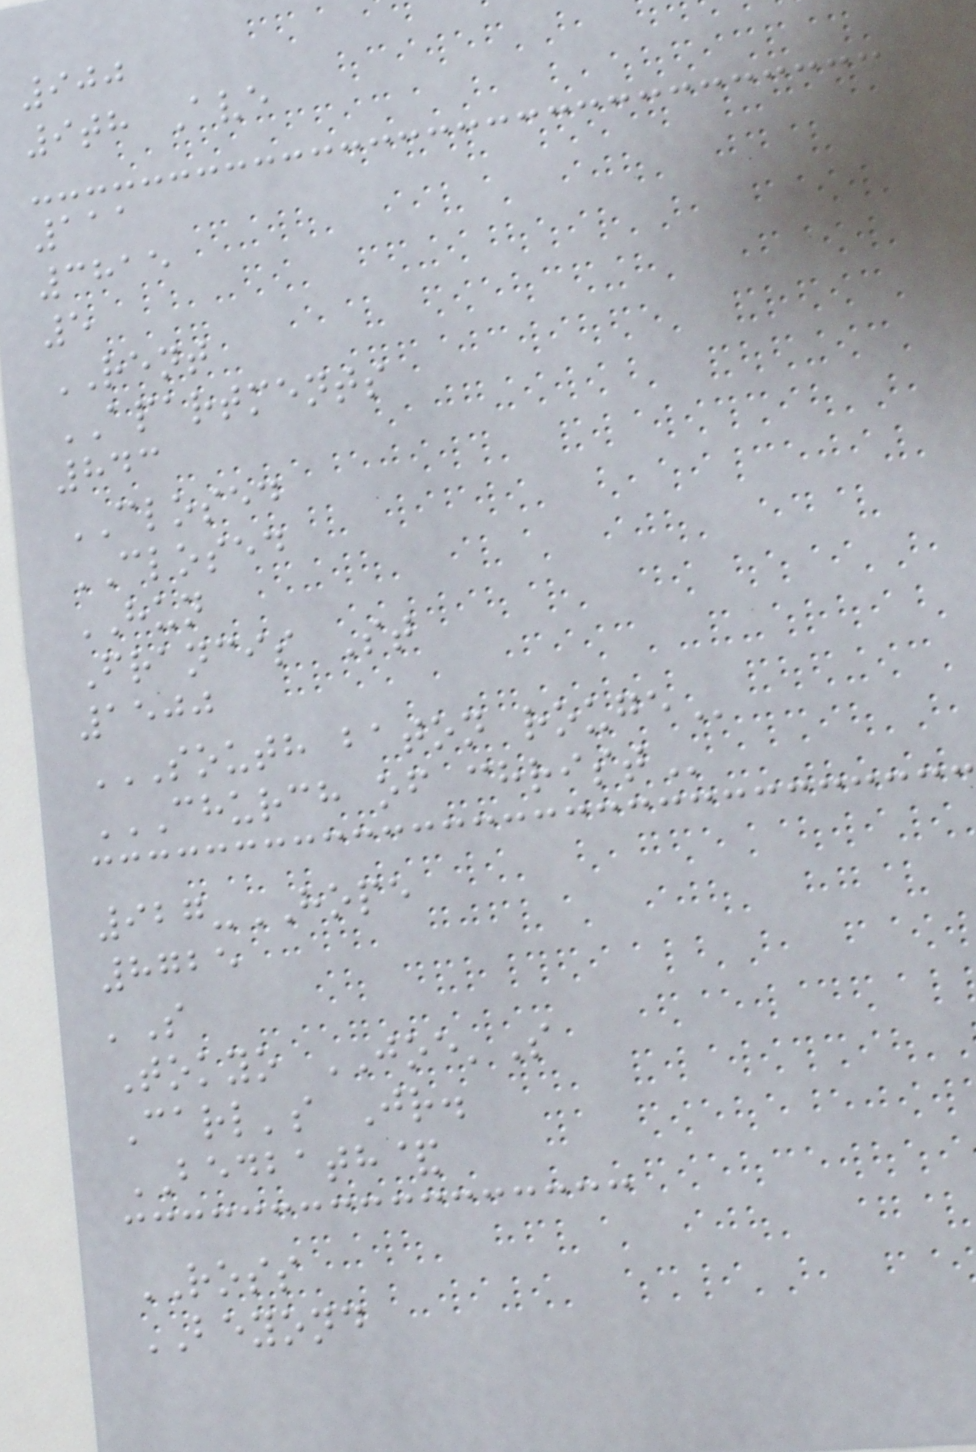900
9th Ave
111
3815
5
RENT
APARTMENTS
843
CLOSED
CLOSED
HUN
Francis St
1500
SOUTH BATON ROUGE
CHURCH OF CHRIST
927-HOPE
8725
'S
Tokyo JOE'S
Carl's Jr.
BEDBATH&
ROSS
BEYOND
